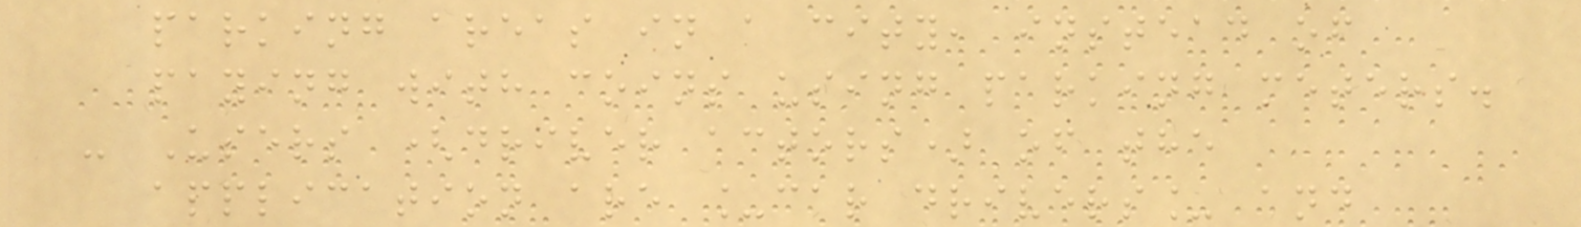parking areas in a city, instead of
paying with coins using parking meters.
- Users (driver actors) of the
application are _car drivers_ and
